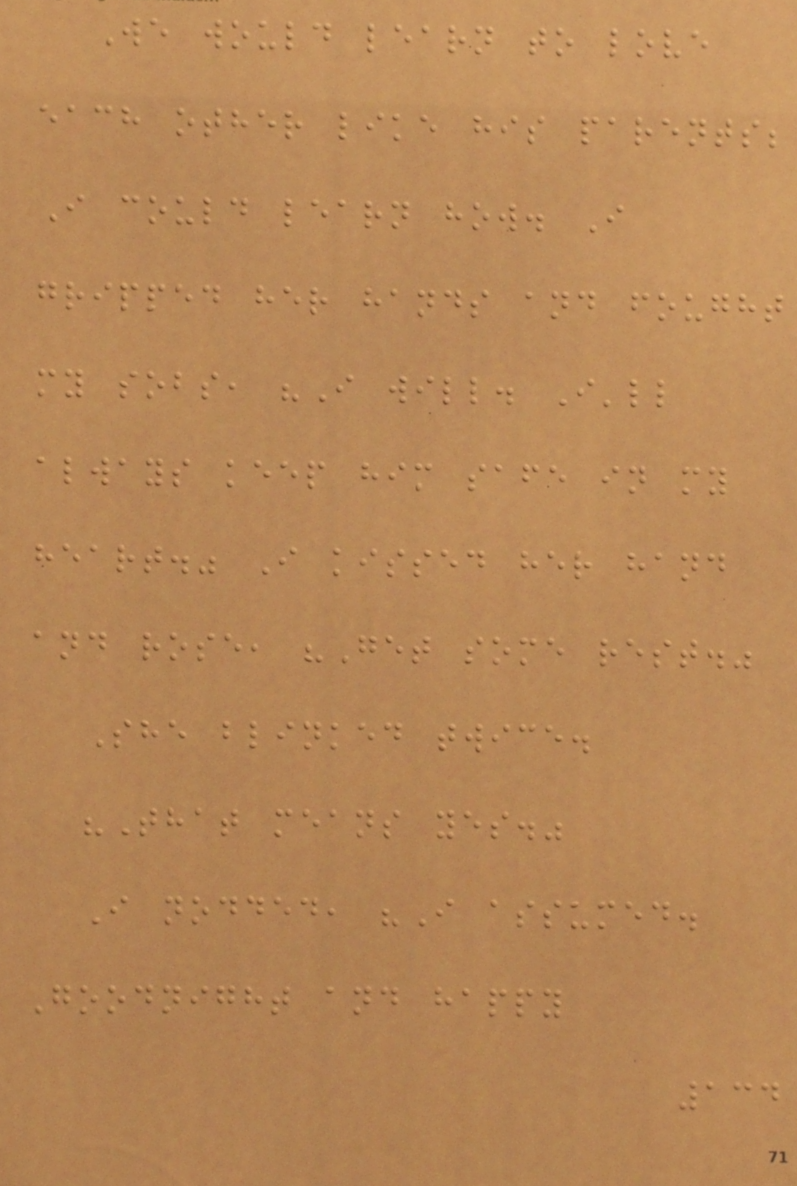We would learn to love
each other like his parents;
I could learn how. I
gripped her hands and fought
my sobs, "I will. I'll
always keep him safe in my
heart." I kissed her hand
and rose, "Get some rest."
She blinked twice.
"That means yes."
I nodded, "I assumed.
Goodnight and happy
134
